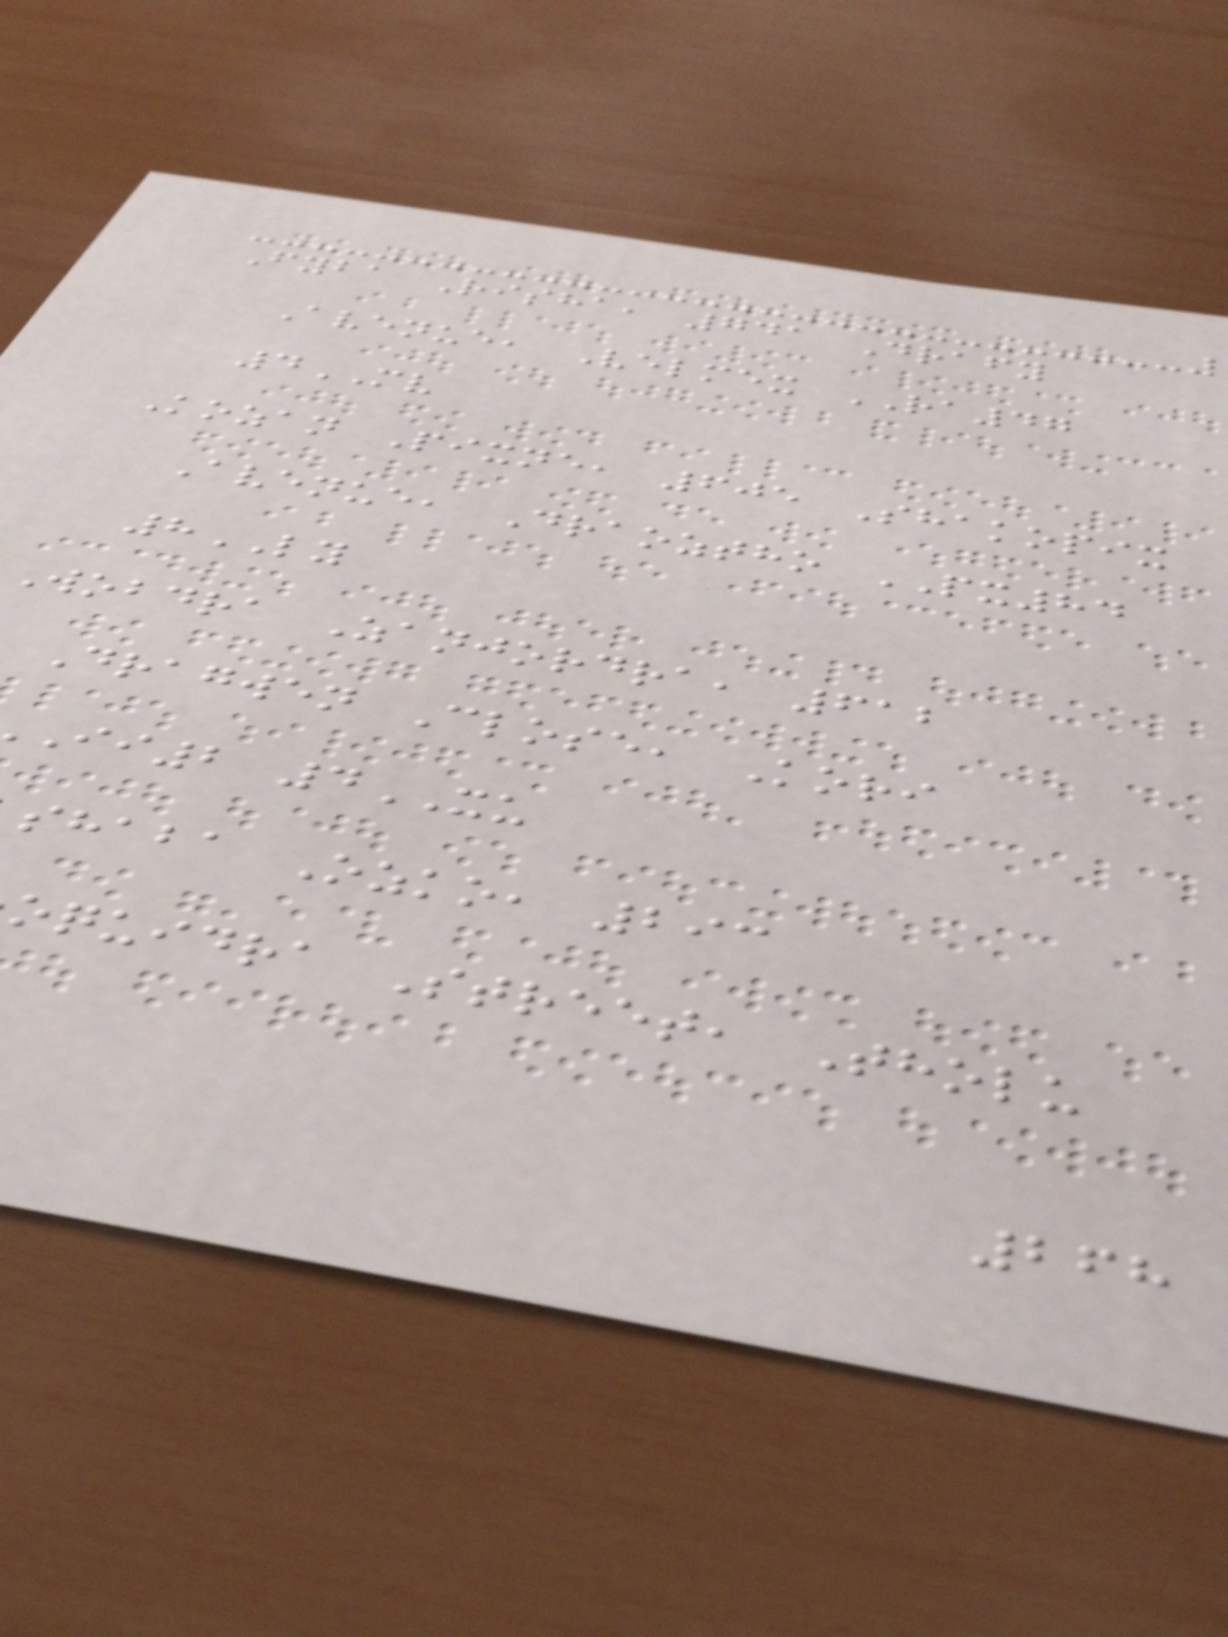Fyba Risha, 741 Drafy
Avenue, Velmex RA47
4MV
Kozan Pixne, 605 Shakopix
Avenue, Draoztho PX84
8LY
Wobdra Zanjordra, 612
Dragwen Close, Kori
ii2 4XU
shaba Ozko, 293
oquidra Street, Tholu
268
